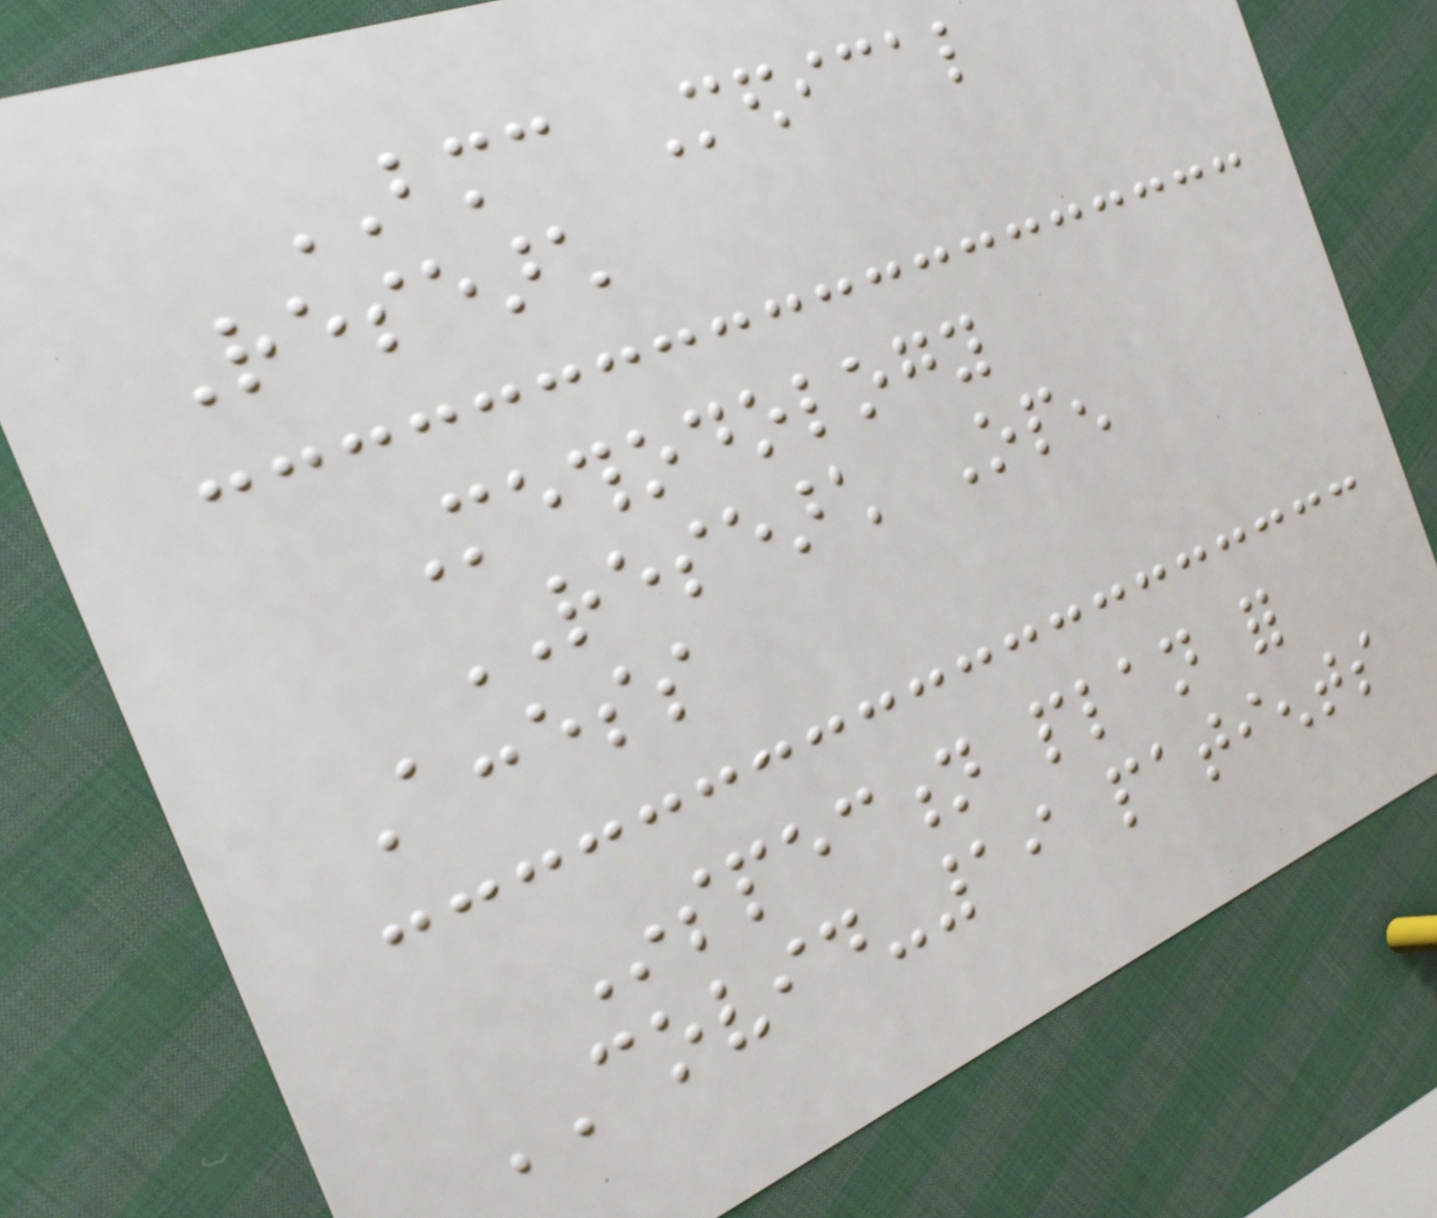BMC Medical
Research
Methodology
RESEARCH Open
Access
Inspection plan for
COVID-19 patients
